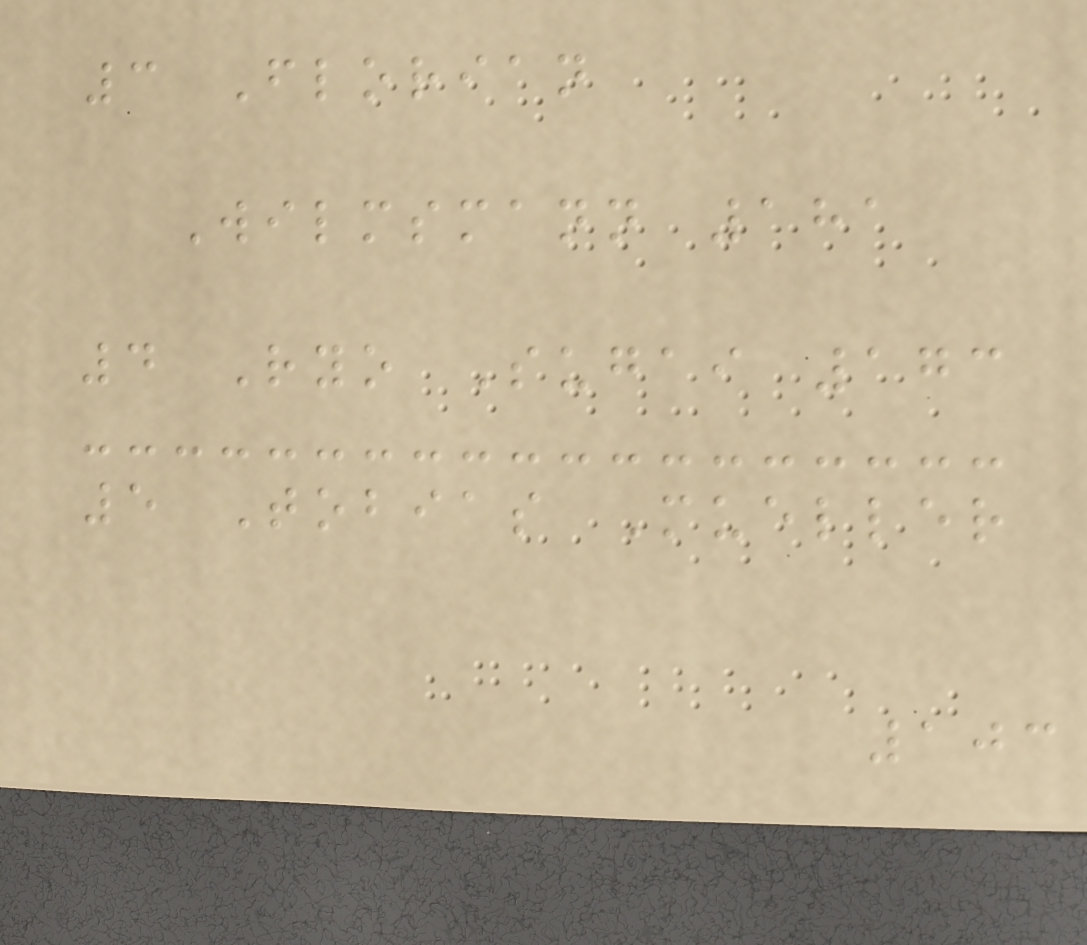3 Florian
Wilmsmann 181
4 Ryo Sugai 173
5 Tobias Mueller
103
